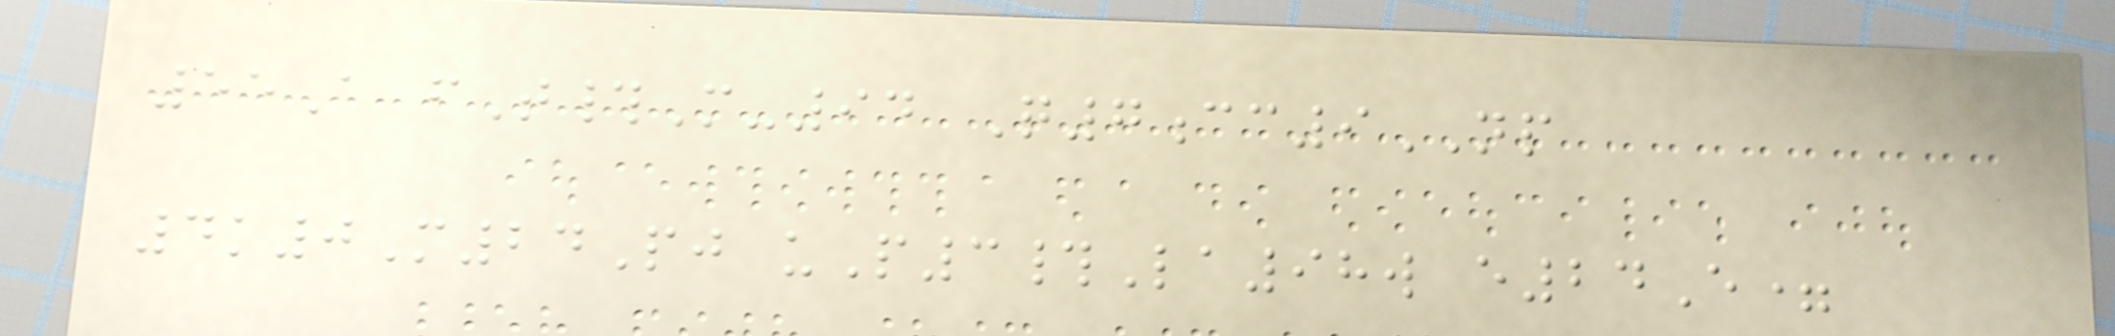55A fT#M-94 Q7cc9NP
4k0M24Pj uP3#La98w e24E=
